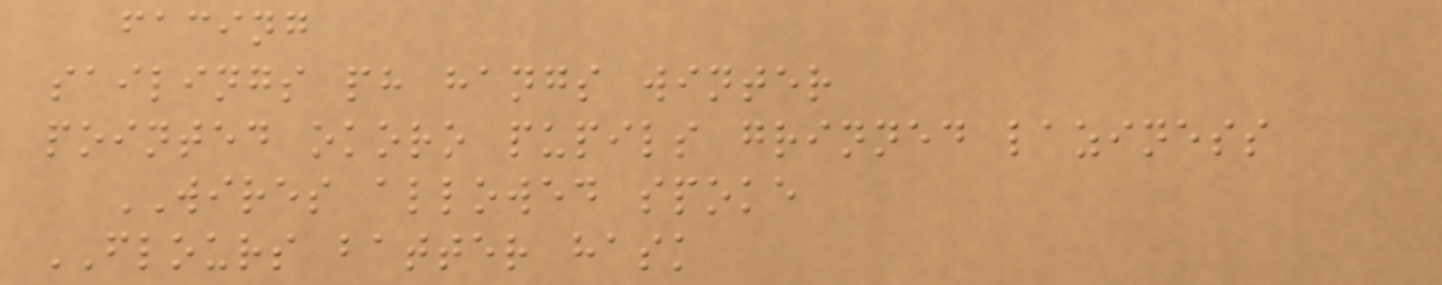facing
sailings ph hangs winter
pointed okoro pupils grinned laziness
WIRES allowed spoke
FLOURS batter hask
